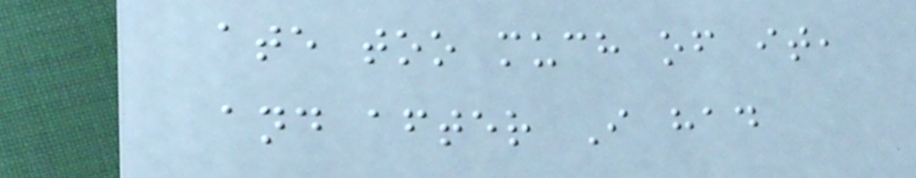ate too much of it,
and after I had
